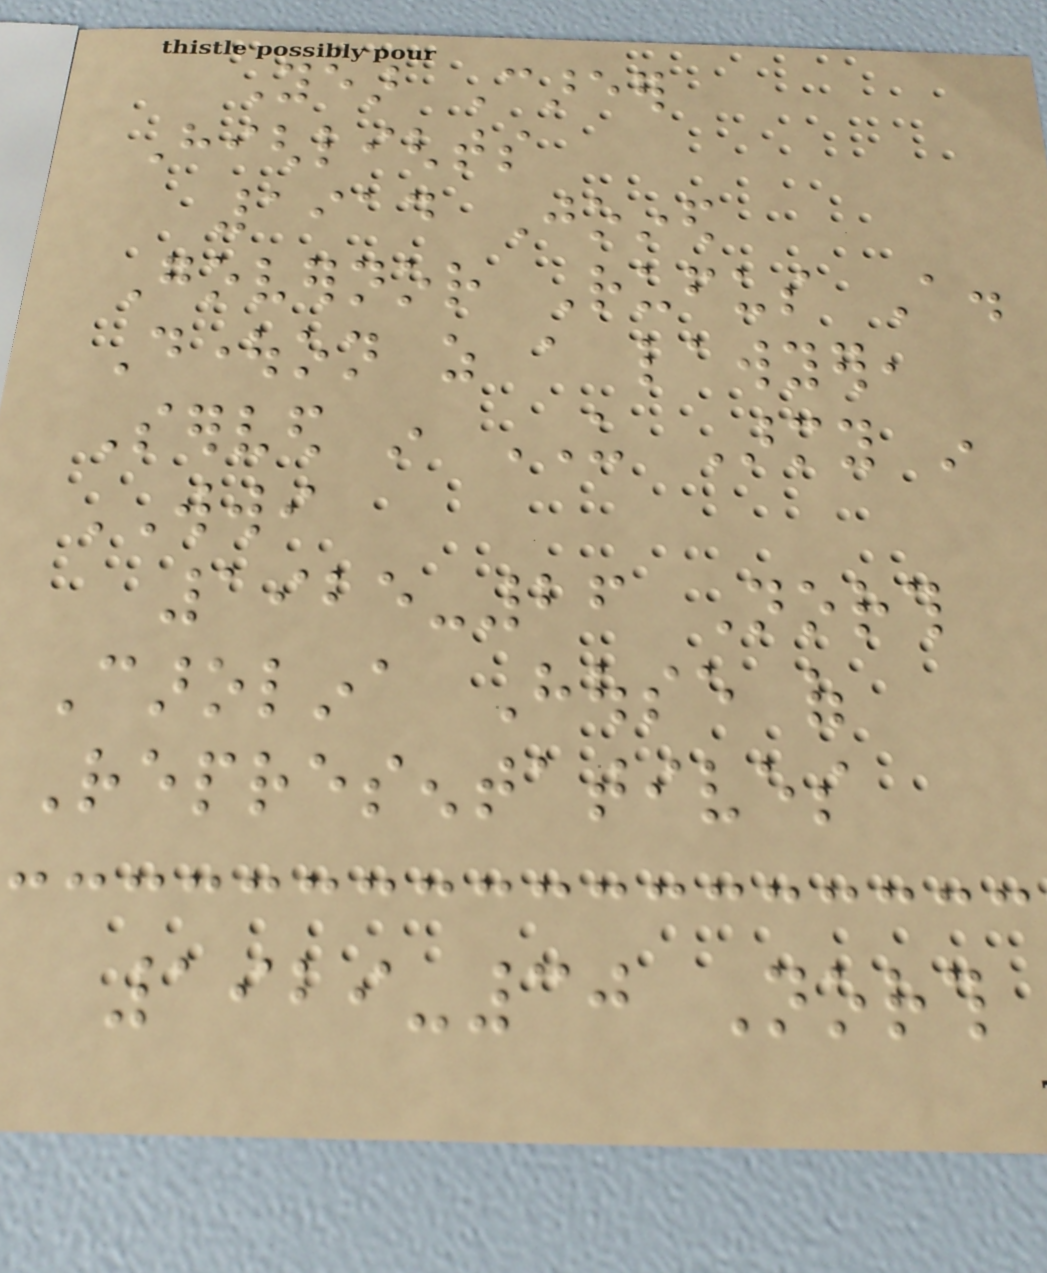Year Career
Highlights
1914 Joined
Governor Rufus A.
Doughton as a lawyer,
Served in US Army in
WWI
1925-26 North
Carolina House of
Representatives
1929-30 North
